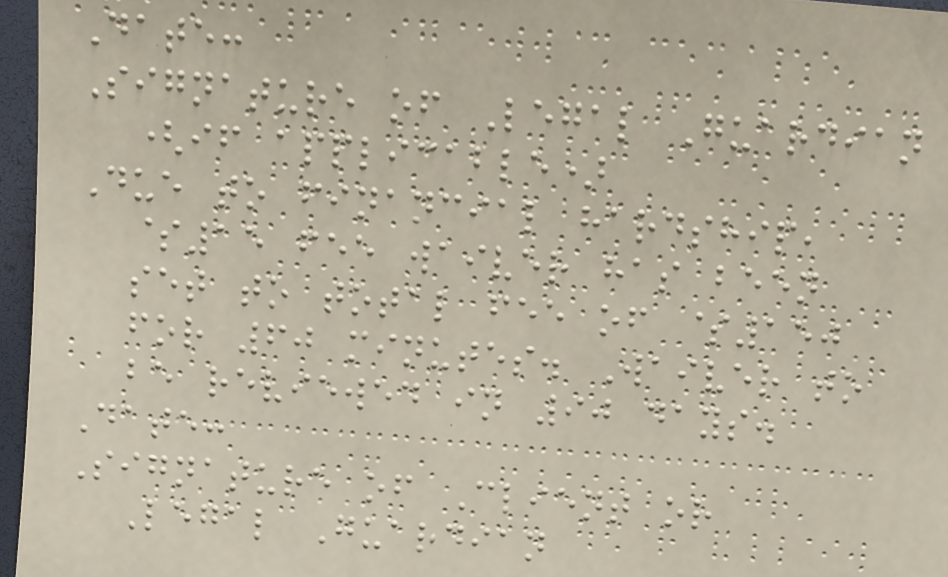Date:
Signature of Legal Guardian
(if applicable)
Due to financial hardship,
$15 fee waiver has been
set to total fee of $150
for 60 minutes. Waiver to
be reviewed in 90 days.
Date:
Signature of Client or
Legal Guardian
